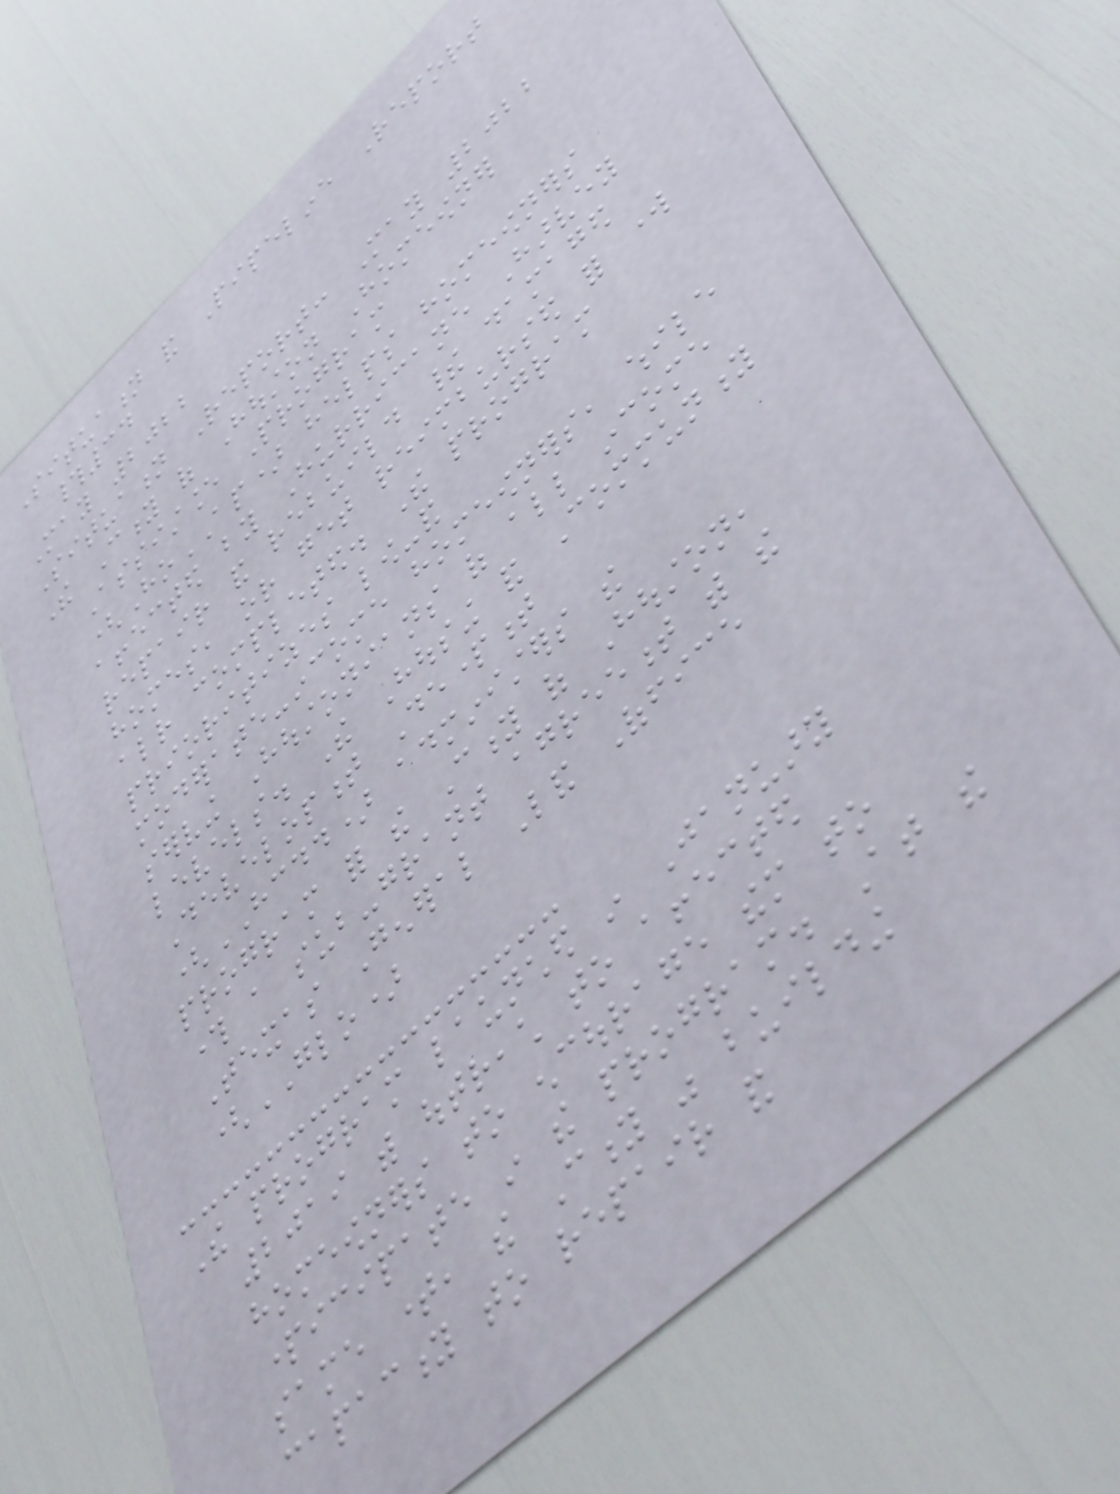Situation and Pipeline Report
#34
May 2022
Situation Report: May 2022
The City of Houston Homeowner
Assistance Program
(HoAP) helps homeowners
affected by Hurricane Harvey
repair and rebuild their damaged
homes, or get reimbursed for work
already completed. The program
prioritizes low-and
moderate-income homeowners, while
serving Houstonians of all income
levels. The Housing and Community
Development Department
(HCDD) administers the
program for the City of Houston,
through a sub-grant agreement with the
Texas General Land Office
(GLO)
The program launched in January
2019 with outreach to affected
homeowners to encourage them to
participate in the program. At the
same time, the City was building
capacity to repair and
